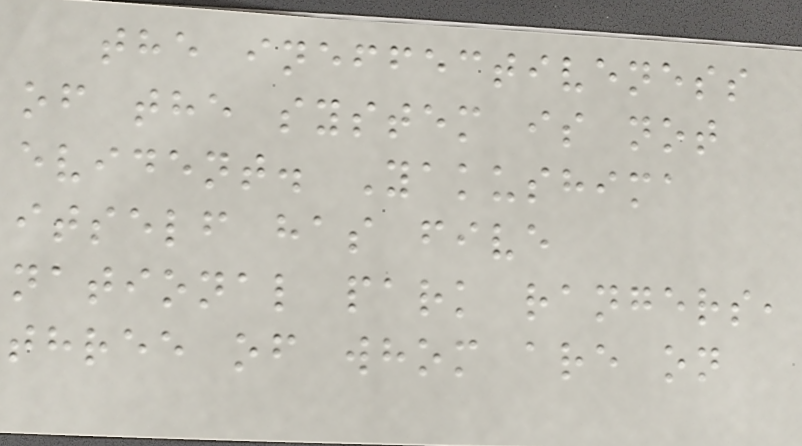the ineffectiveness
of the system is not
evident. Yakushima
itself has five
national park rangers,
three of whom are on
